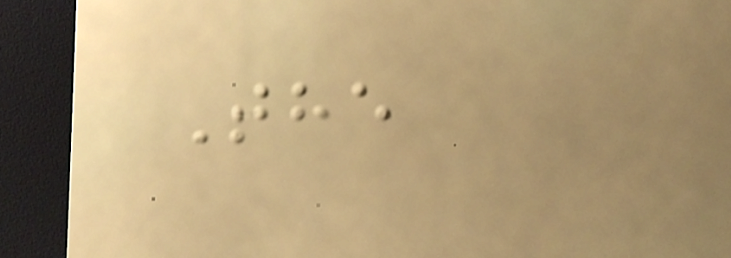The
